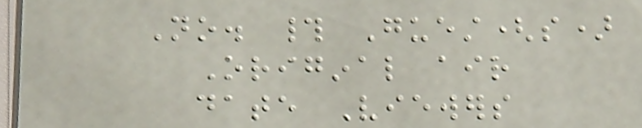No. # Guest(s)
Original air
date Viewers
